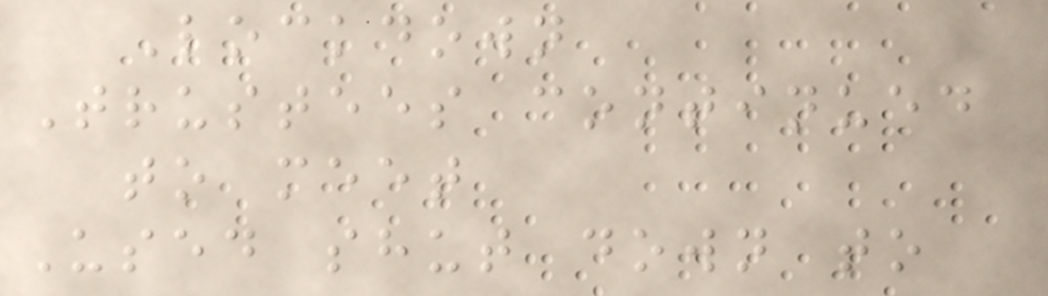Lockdown
Trustees continued
to meet
Used shut down to
